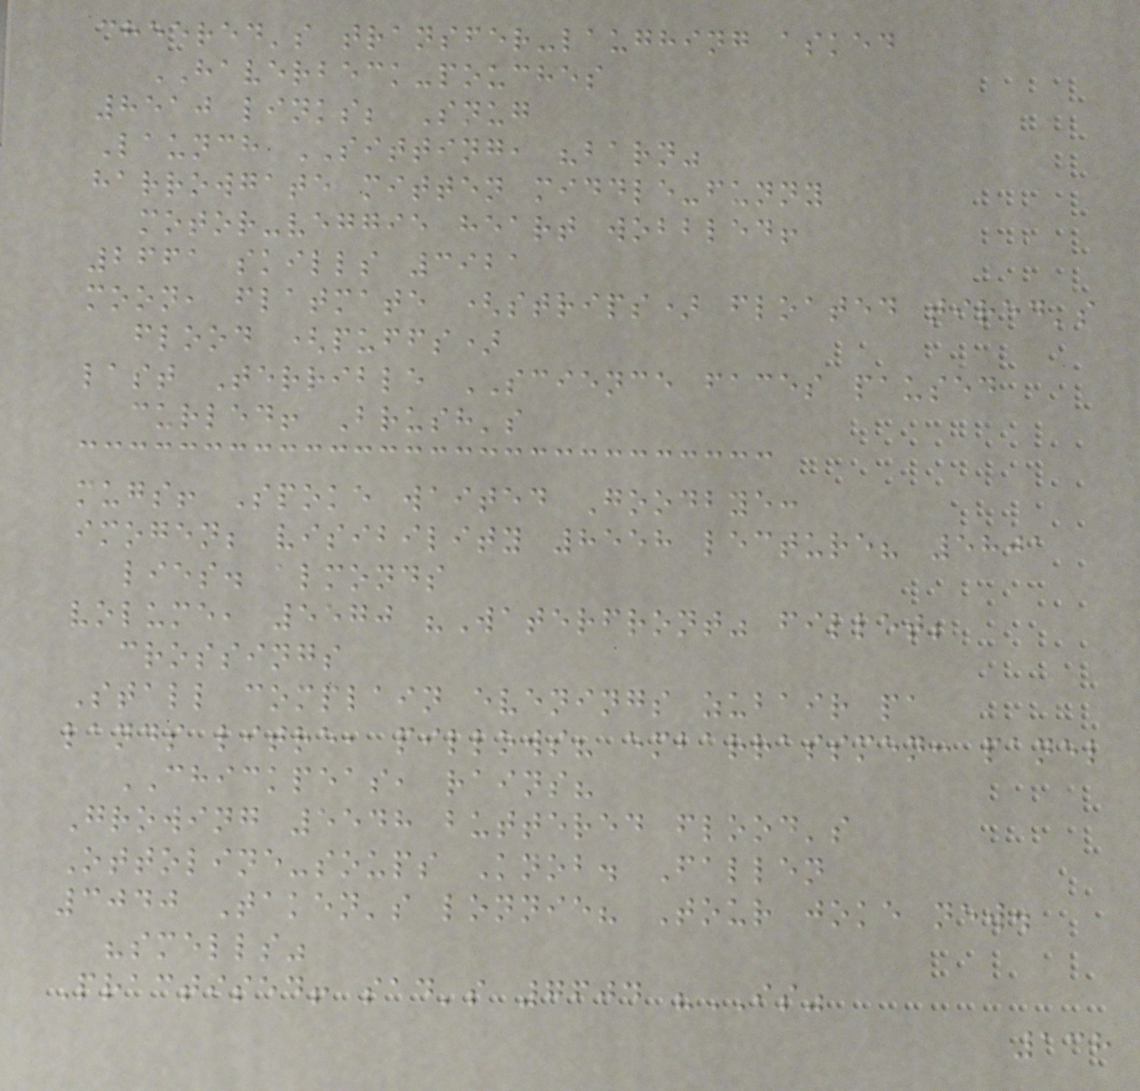cheered's transfer-laughing asked
HAVERBECK-pouches
8510 links; Snug
Launch SITTING, "barn"
harrowgate mitten middle-funny
motor-veggie heart wobbled!
2661 skills 3921
moon, flatmate (strips) floated tired's
flood (puffs)
last Terrible SCIENCE faces paused
curled! Brush's
mugs! Spoke waited Goodbye:
imogen; visibility 8558 lecture? 5801
lies. almonds
volume, 5570 "Waterfront" fillet;
crossings
Stall complain evenings zubair pa
lands litre, pillows? embarrassmen: panel
CHICKPEAS, rains?
Growing 5548 buttered flood's
Ottoline-soups Knob. Fallen
3040 Taken's lonnie? Tour joke new.
"smells"
Practised! sad's 7604 "IS"
138
